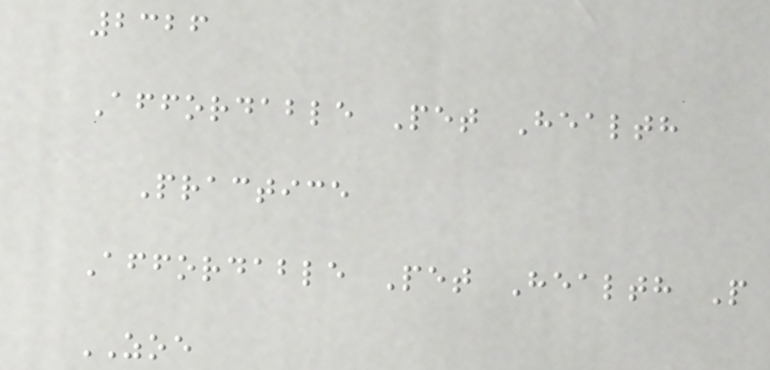2326
Affordable Pet Health
Practice
Affordable Pet Health P
ZOE
